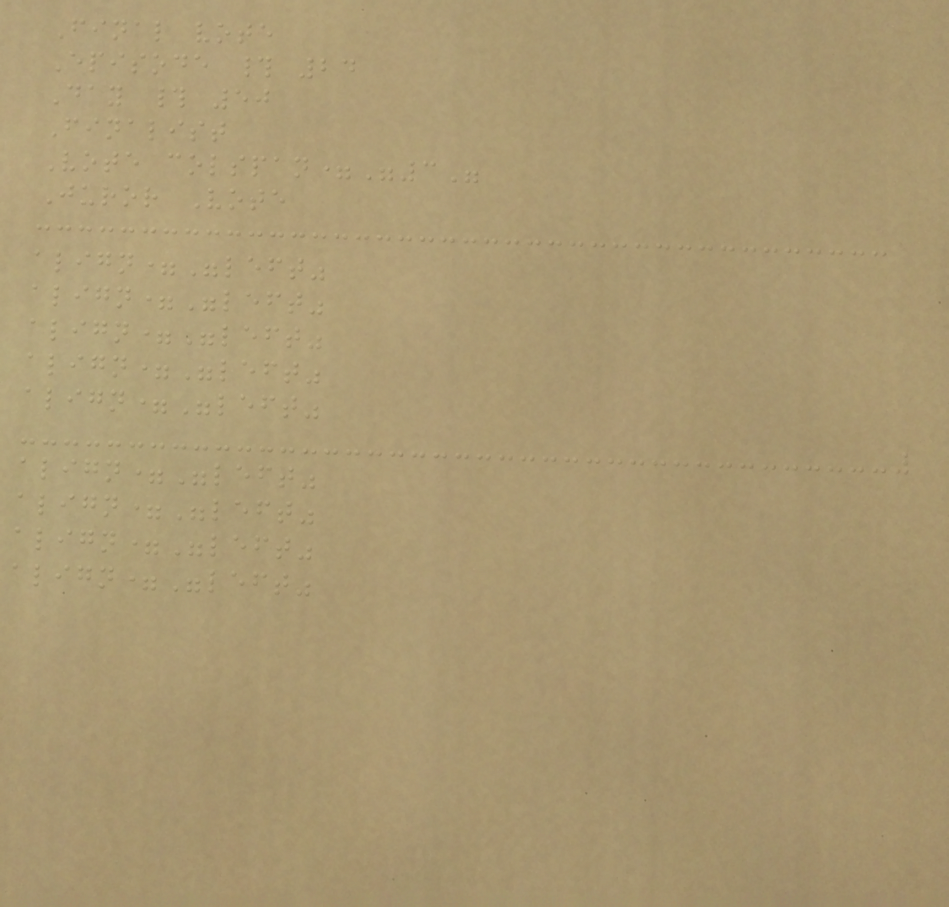Final vote
Episode # 24
Day # 50
Finalist
Vote colspan="3"
Juror Vote
align="left"
align="left"
align="left"
align="left"
align="left"
align="left"
align="left"
align="left"
align="left"
